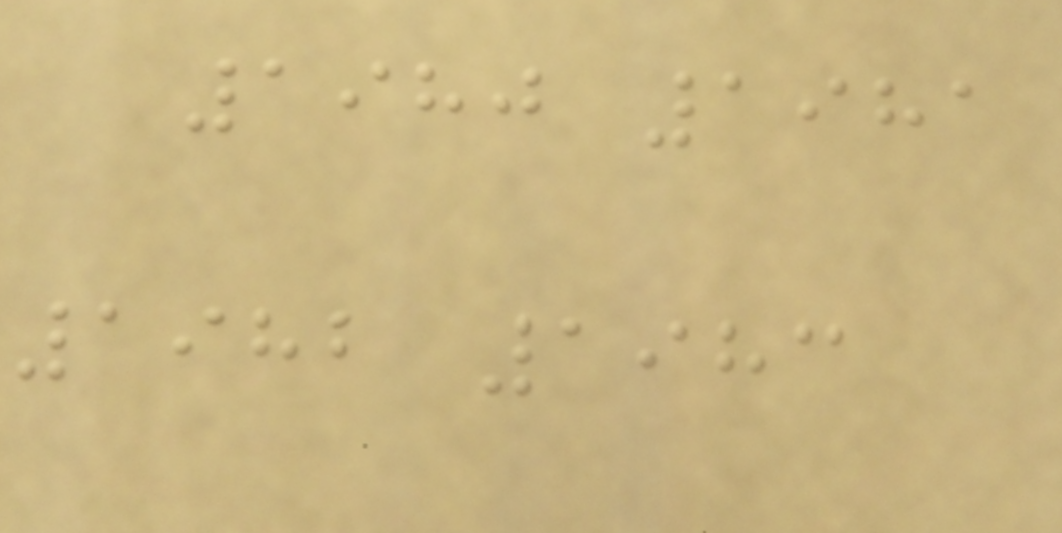1980 1981
1982 1983
